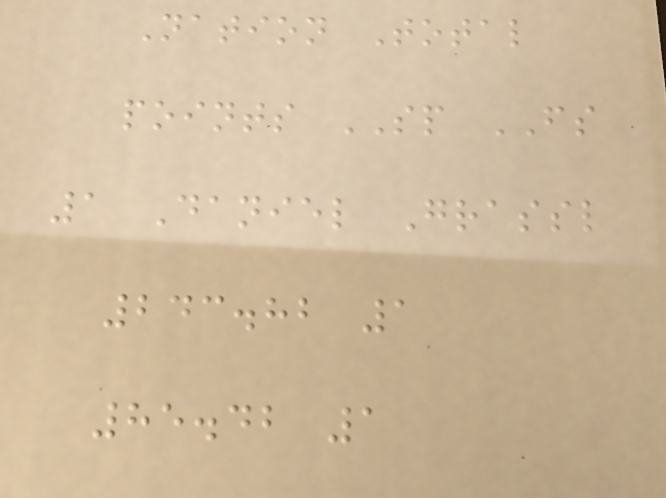Nation Total
points SP FS
1 Daniel Grassl
243.82 1
85.42 1
